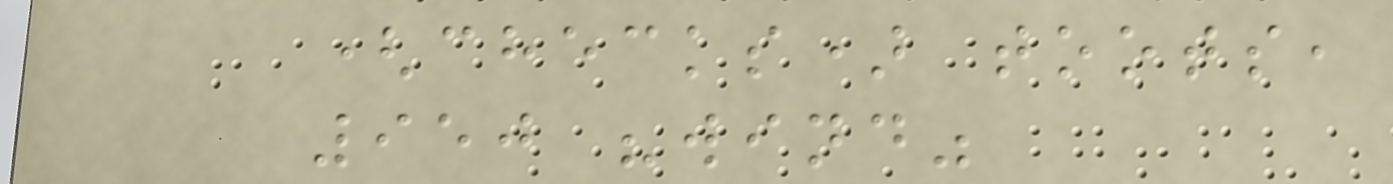(checks) toots,
950 "wind"
